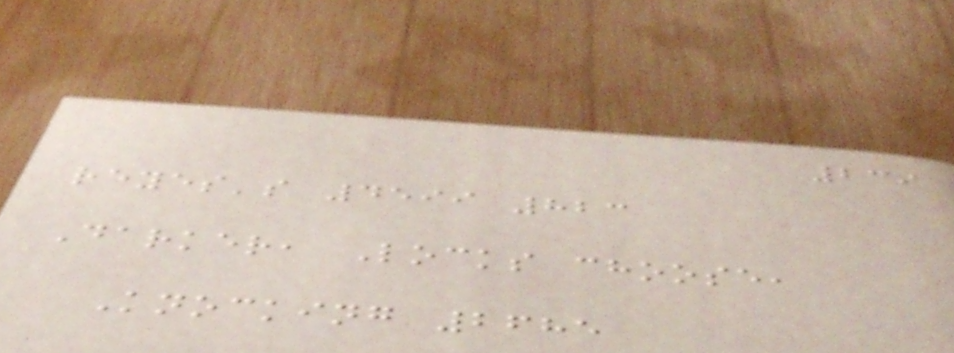239
reyes's 4599 823
Darker, Locks choose,
Knocking 2685
